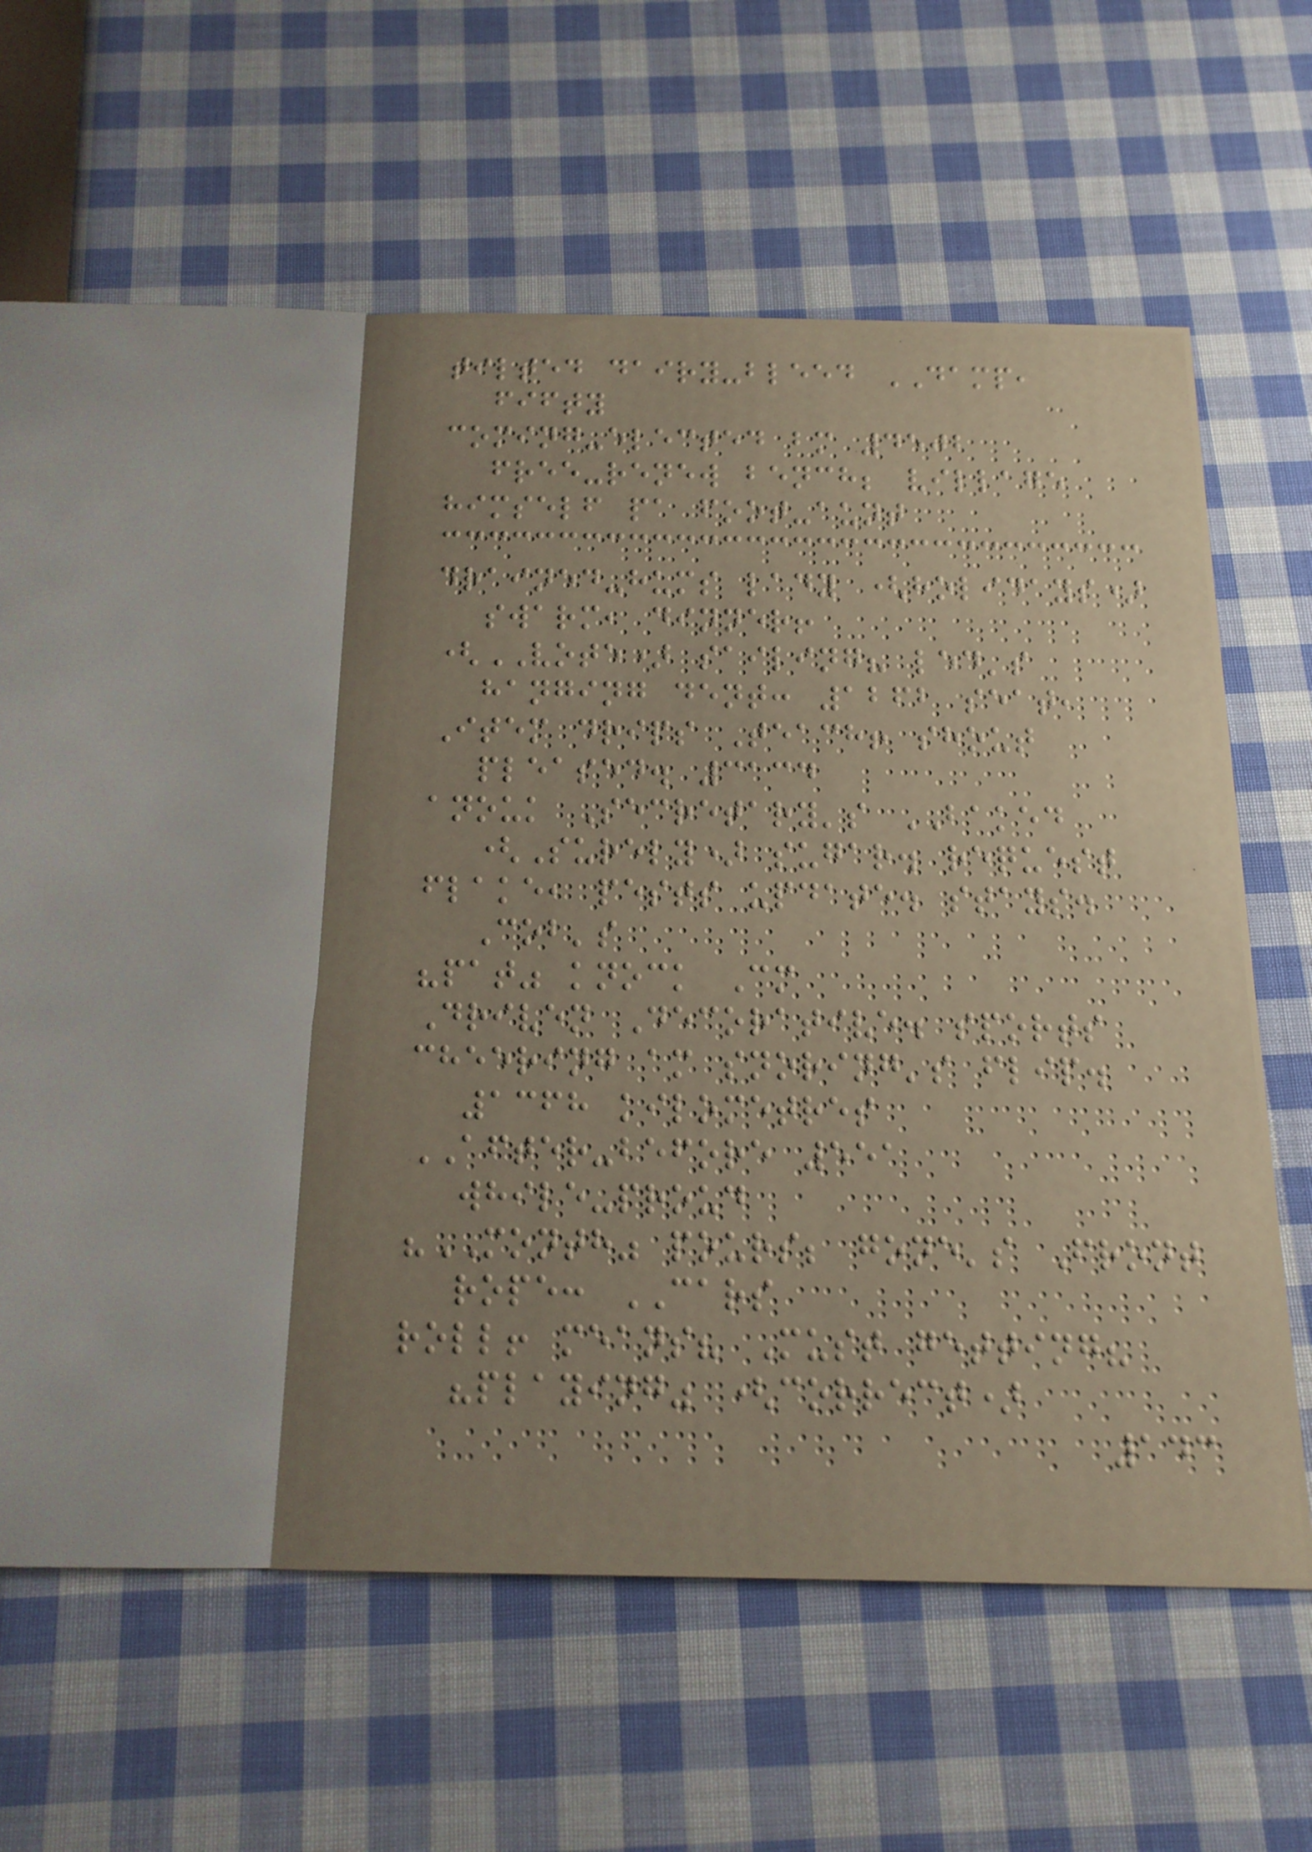tilted dairy-bleed DAMP,
fifty
coming-elected bm 4502
free-renew bench; village
himself pa foot-aunt
drained-hums lady (holidays)
swarm, dinner!
(VOTE) sailing? led's
hanging dent: 1262 seat,
Item drips Teach! shout
pleased. 3134
anouk Secretary's BAKED
(Surely) sugar. request
flake, pests update. stays.
Cob's
"pat" knock Cm
Driven Decorative. sports
cheering am snoring's flip.
1368 kilometres
AFTER-before 551
while-proud
"MONTH" pours; gone's Front
rope: CARS
roll! means? Must getting?
"playing" (correct)
143
